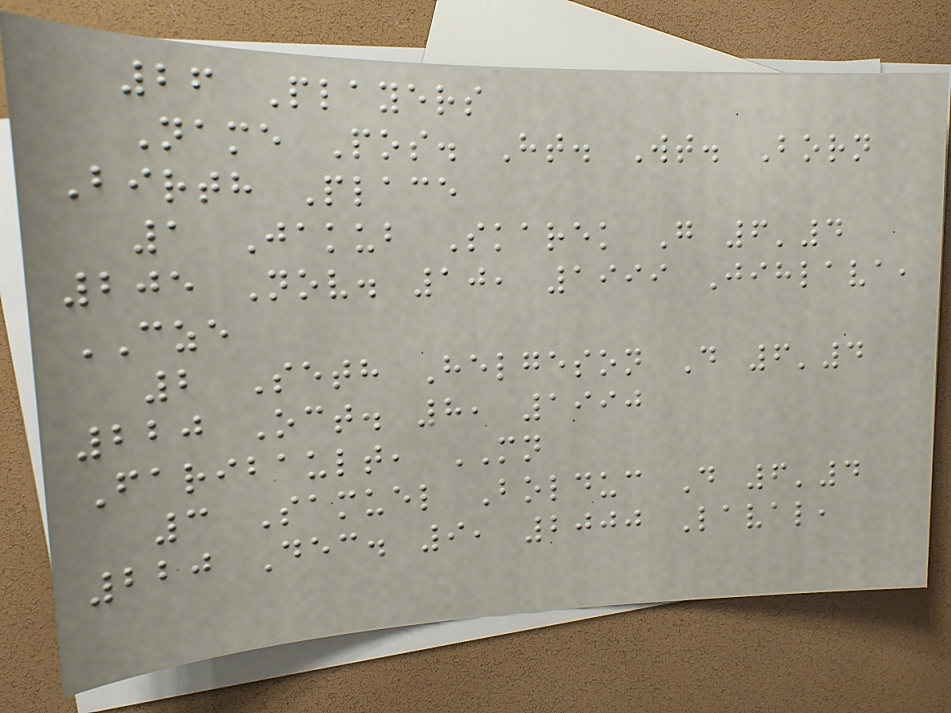26 Players
Name Pos. Ht. Wt. Born
Birth Place
1 Jakub Skarek G 6'4
205 Nov. 10, 1999 Jihlava,
CZE
2 Seth Helgeson D 6'4
220 Oct. 8, 1990
Faribault, MN
3 Samuel Bolduc D 6'4
220 Dec. 9, 2000 Laval,
